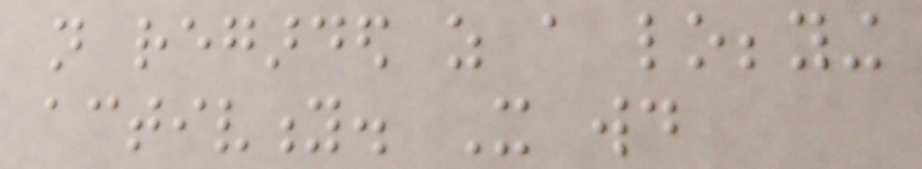not regarded as a lobbying
activity. It would
